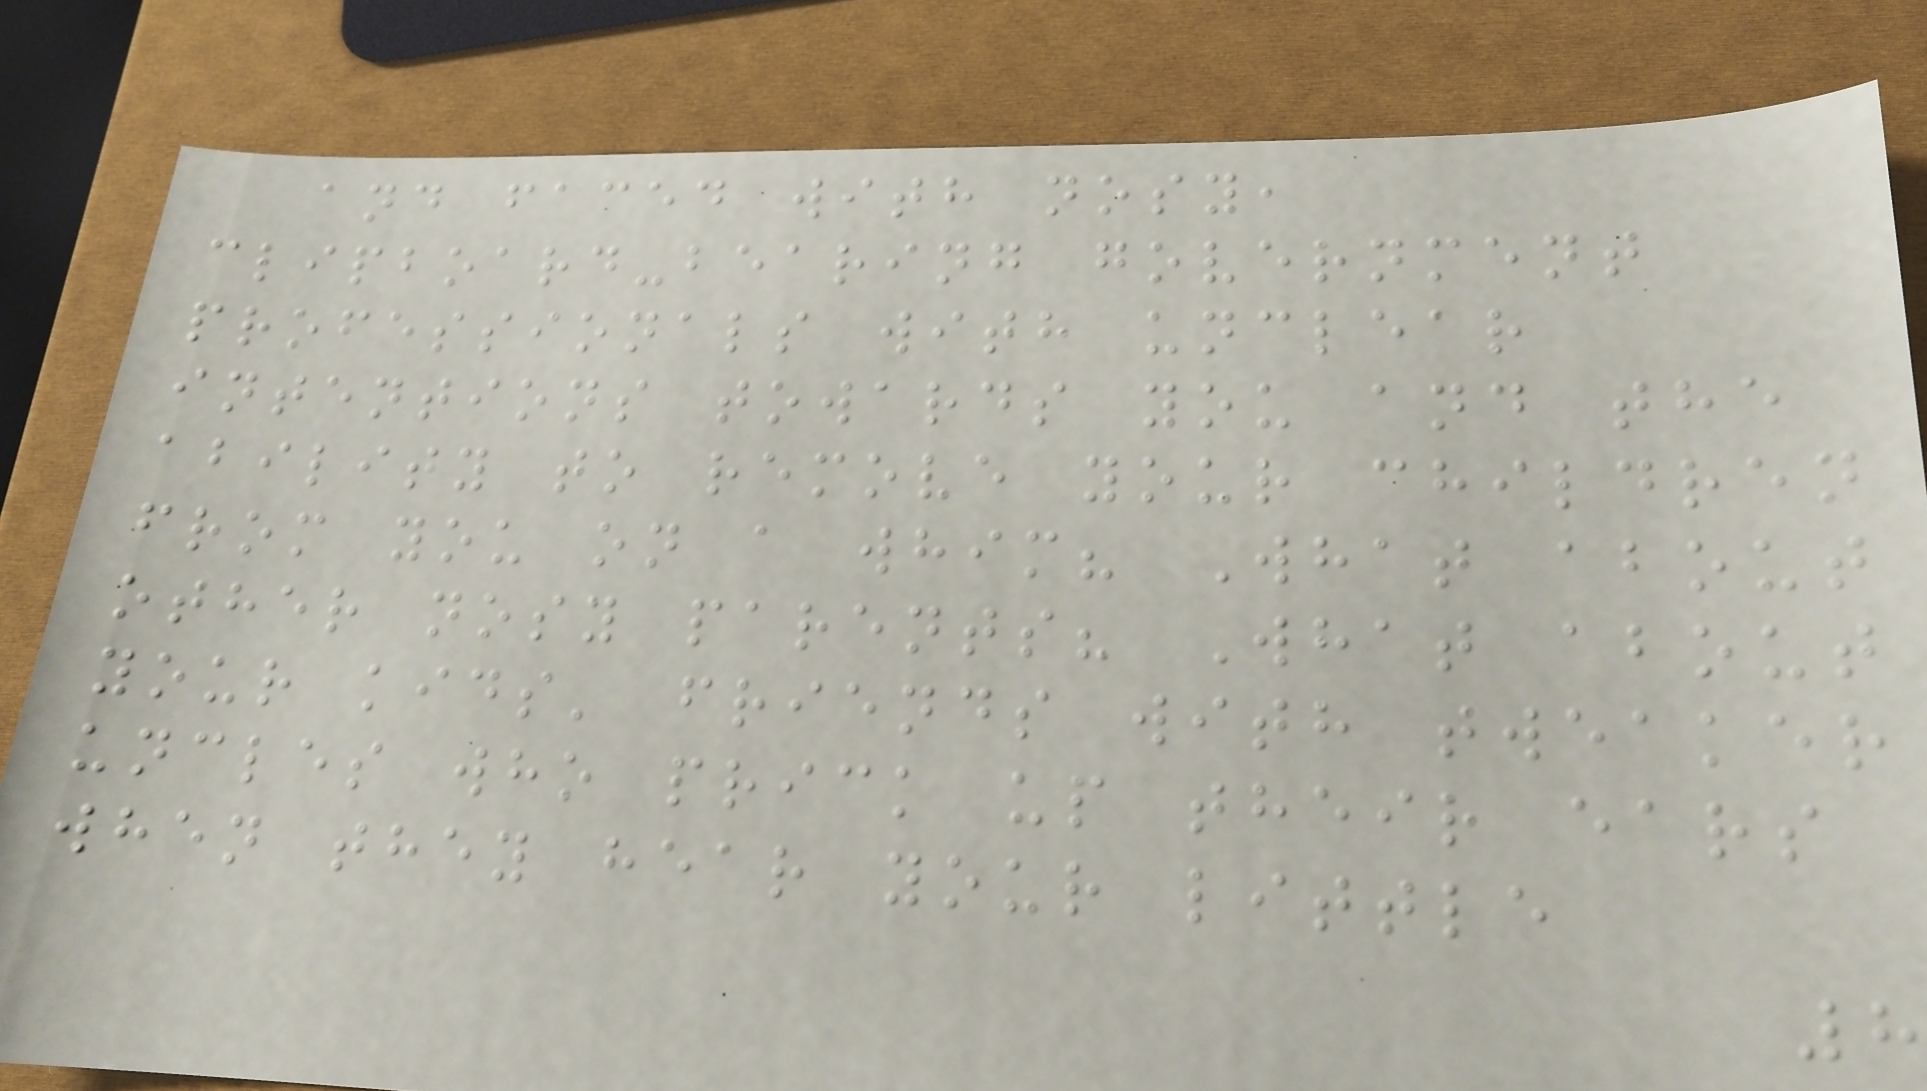and faced with nosy,
clipboard-bearing government
professionals with unclear
intentions towards you and the
ability to remove your children
from you on a whim? What about
other nosy parents? What about
your kids' friends with tweaker
uncles who prick up their ears
when they hear your little
8
